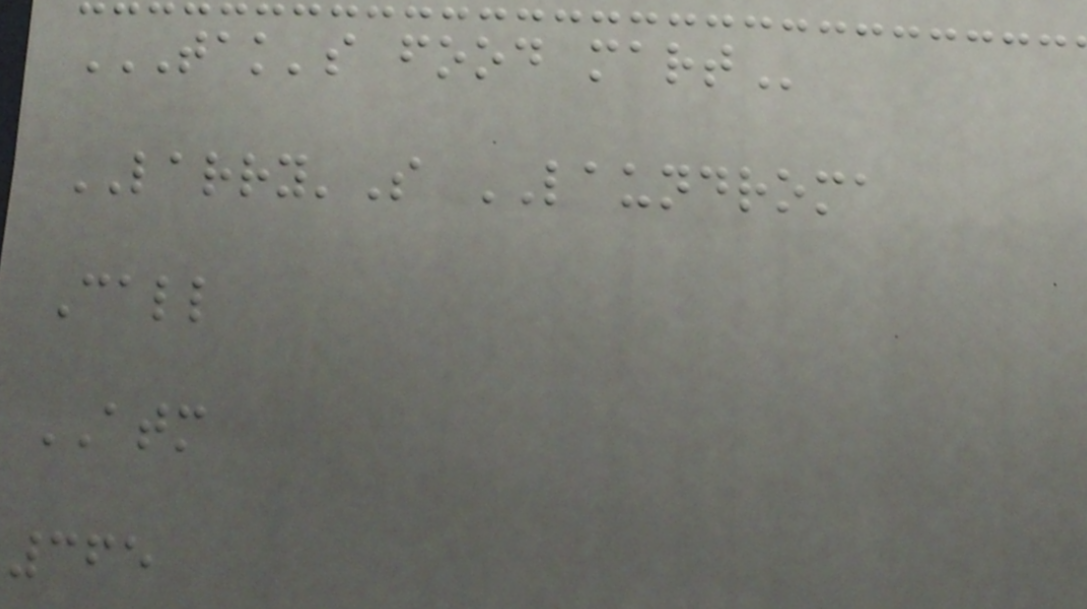TAK'S FOOD MART
LARRY'S LAUNDROMA
Call
ATM
365
